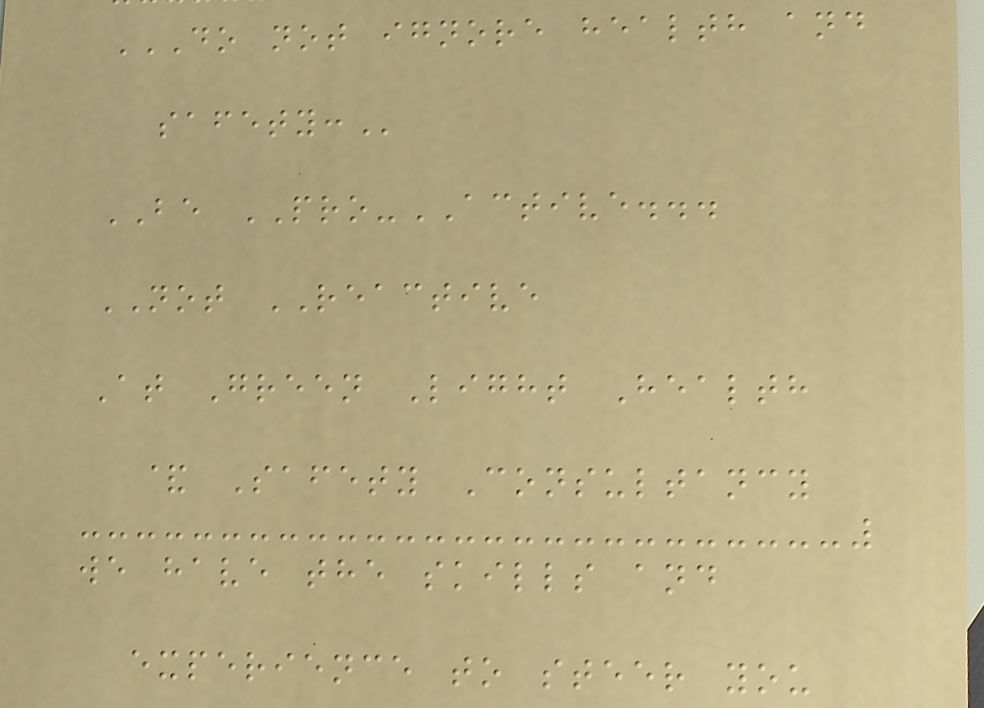DO NOT IGNORE HEALTH AND
SAFETY:
BE PRO-ACTIVE...
NOT REACTIVE
At Green Light Health
& Safety Consultancy
we have the skills and
experience to steer you
